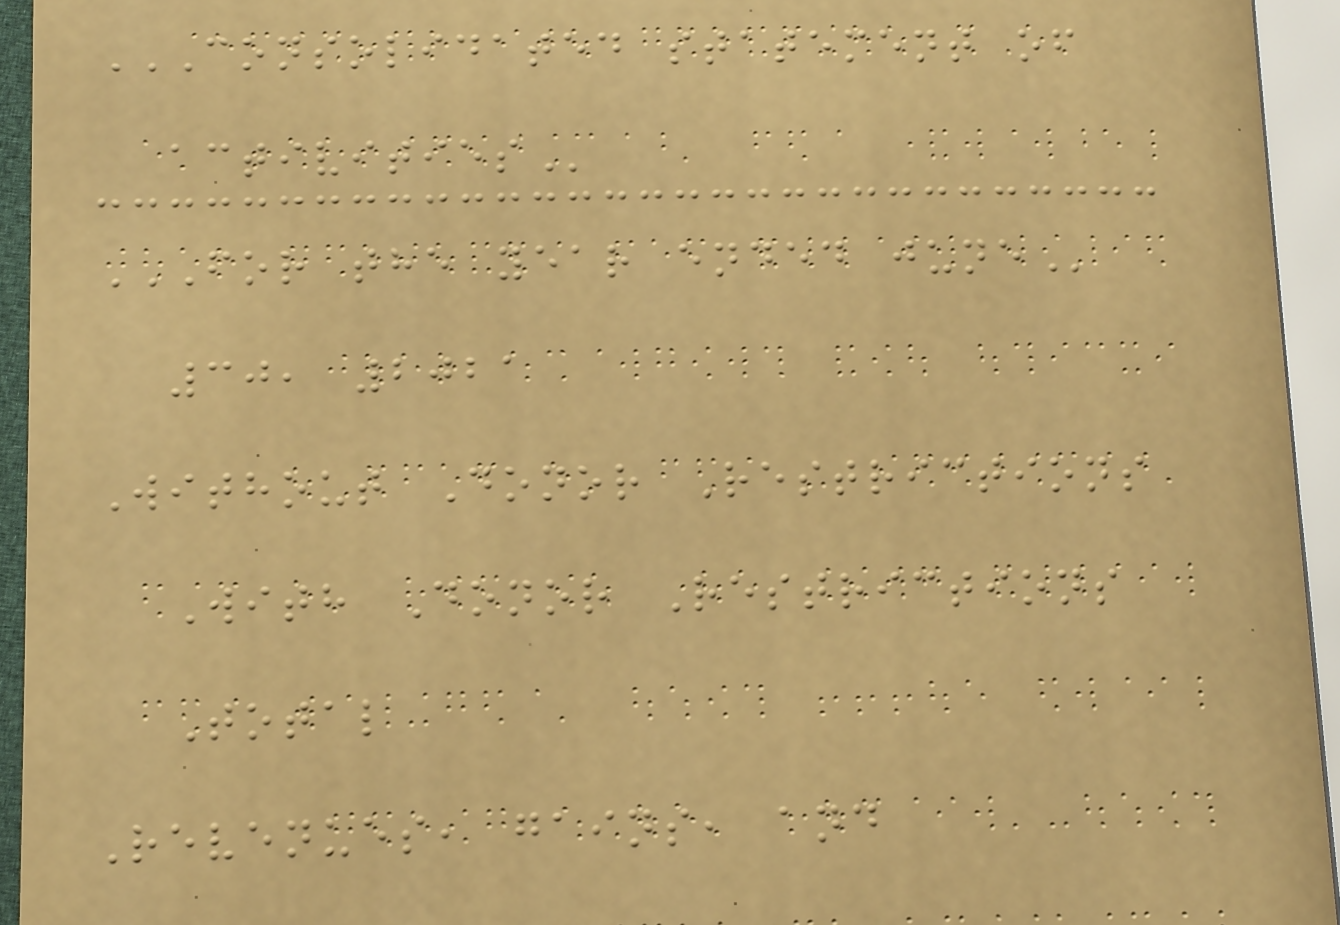CONSOLIDATED STATEMENT OF
ACTIVITIES
FOR THE YEAR ENDED JUNE
30, 2021
Without Donor Restrictions
With Donor Restrictions
Total
Revenues, gains, and
